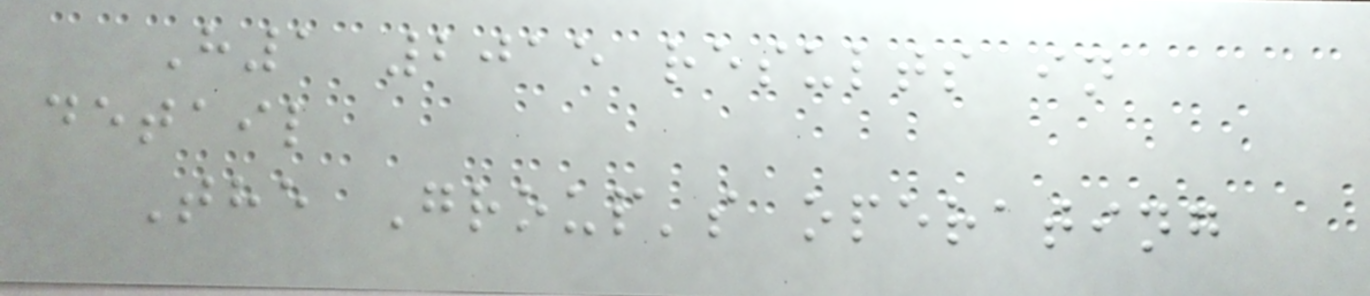H1 2015 results in
detail
The Group's operating
